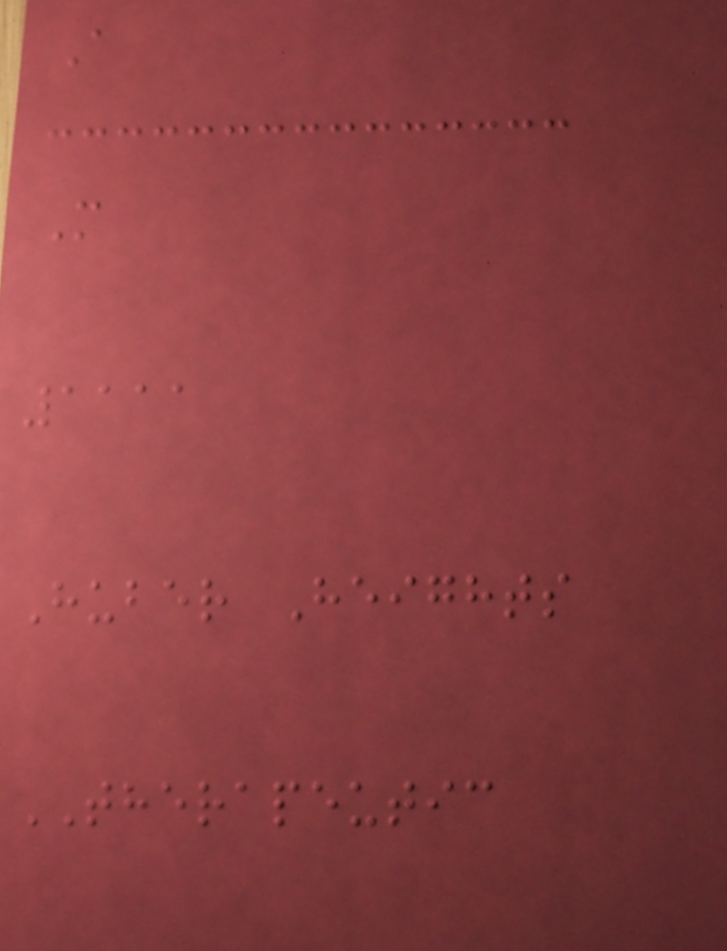A
M
1111
Huber Heights
THERAPEUTIC
